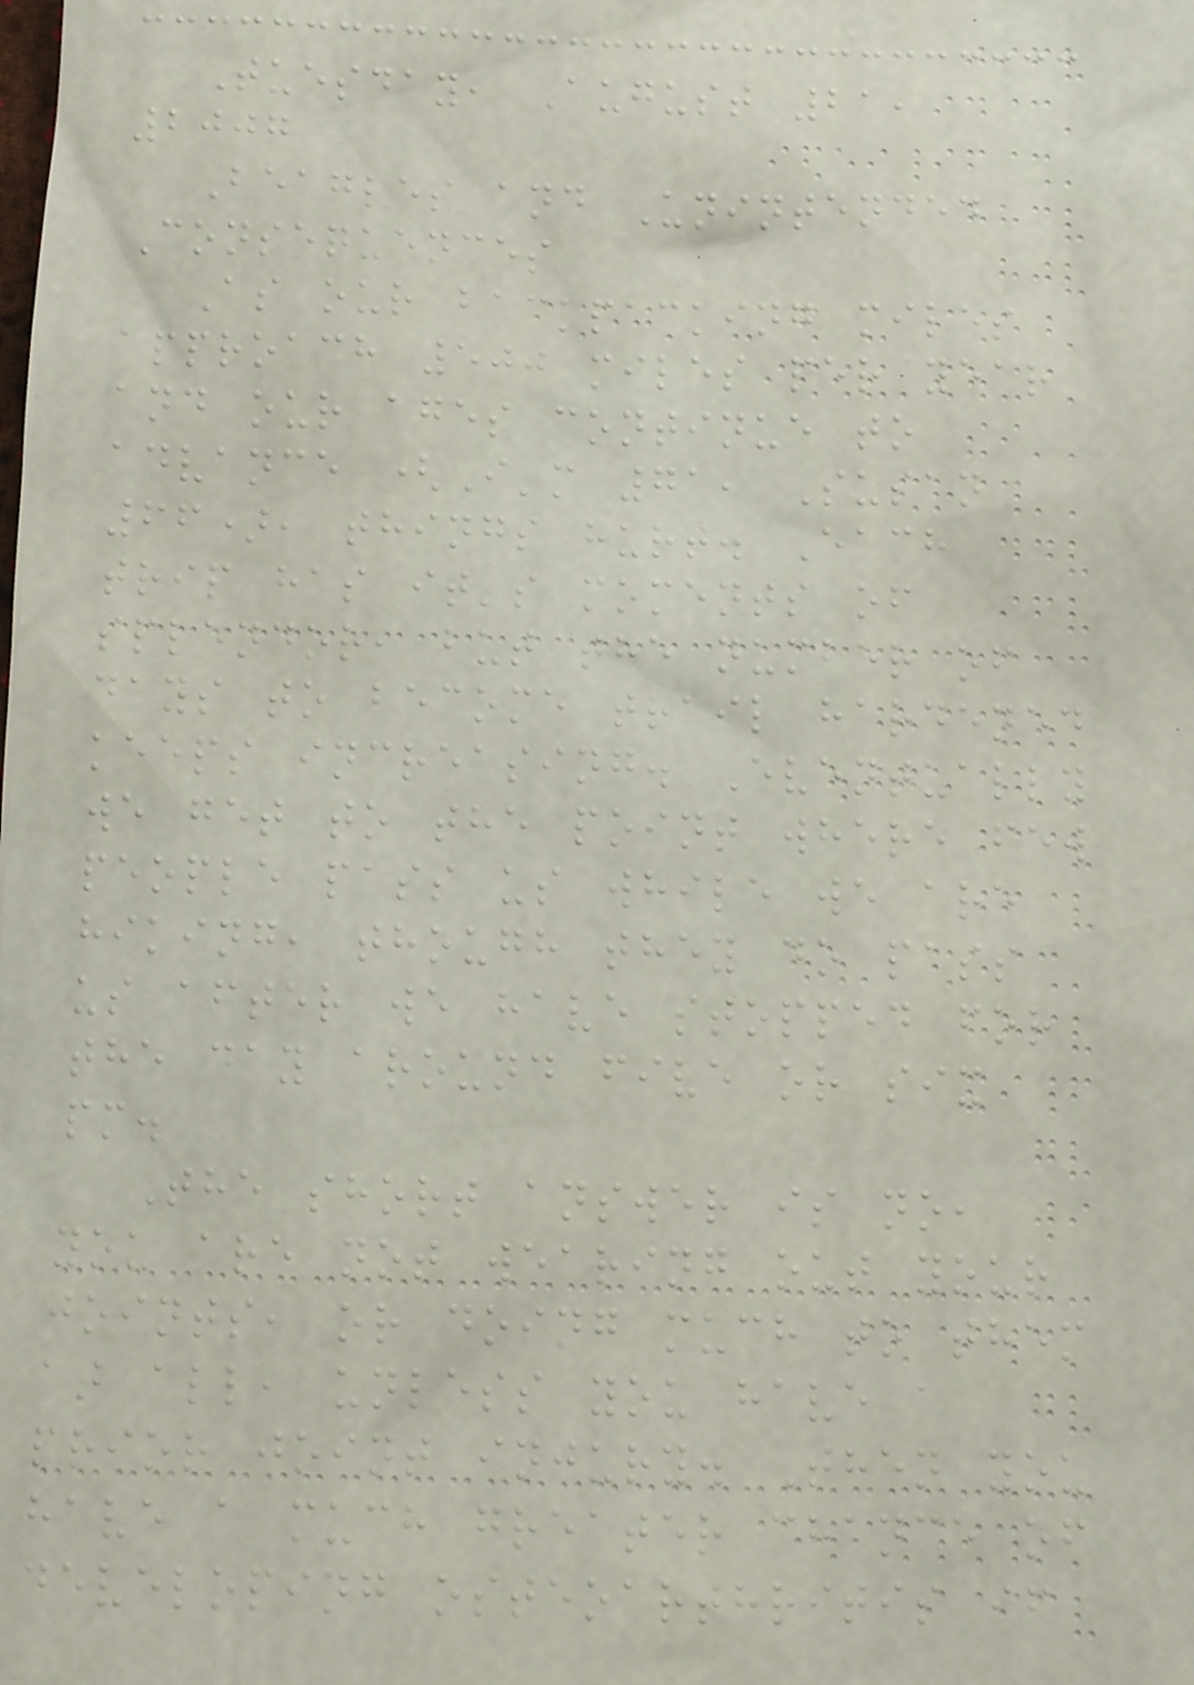Tuesday, August 21,
2007
Beagles and Unintended
Consequences
As our backpacking miles
approach 500 miles per year
and our ages continue to
advance (I'm 71, Susan
66), things hurt. Each
trip has it's moments of
splendor, but the number of
days to become trail hardened
keeps increasing. Eventually
we get to the point where few
people pass us while we are
hiking, though they do pass
us after we have stopped for
the day around five or six
pm.
The short answer is no,
you are not wearing out your
joints, or doing much to them
at all, unless you have a
prior joint injury. Then you
have a much greater chance of
developing osteoarthritis if
